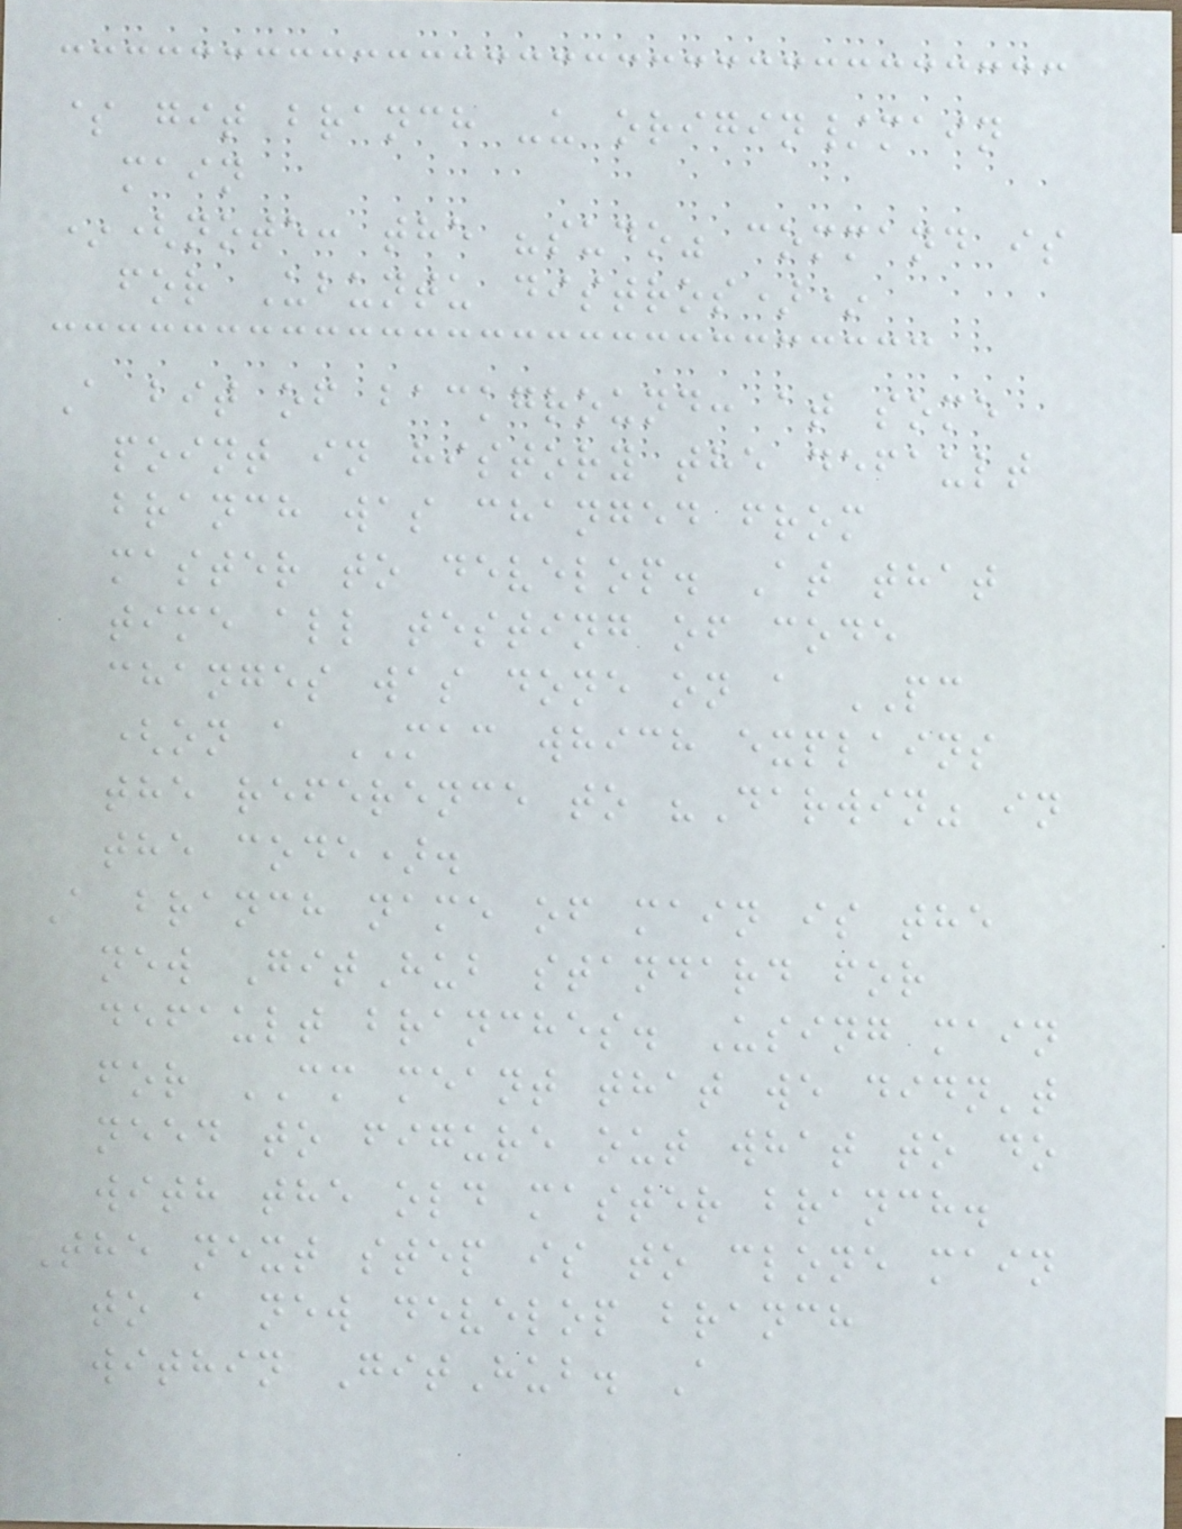$ git branch -u origin/main
main
*(note: the "sudo" command is
for Ubuntu distros)*
A bit of background: at some
point in history the default
branch was changed from
master to develop. At that
time all testing of code
changes was done on a PC
(on a MAC which explains
the reference to "Darwin" in
the code).
A branch name of main is the
new GitHub standard for
default branches. Using main
for CM meant that we didn't
need to figure out what to do
with the old master branch.
The next step is to clone main
to a new develop branch
within GitHub. A
